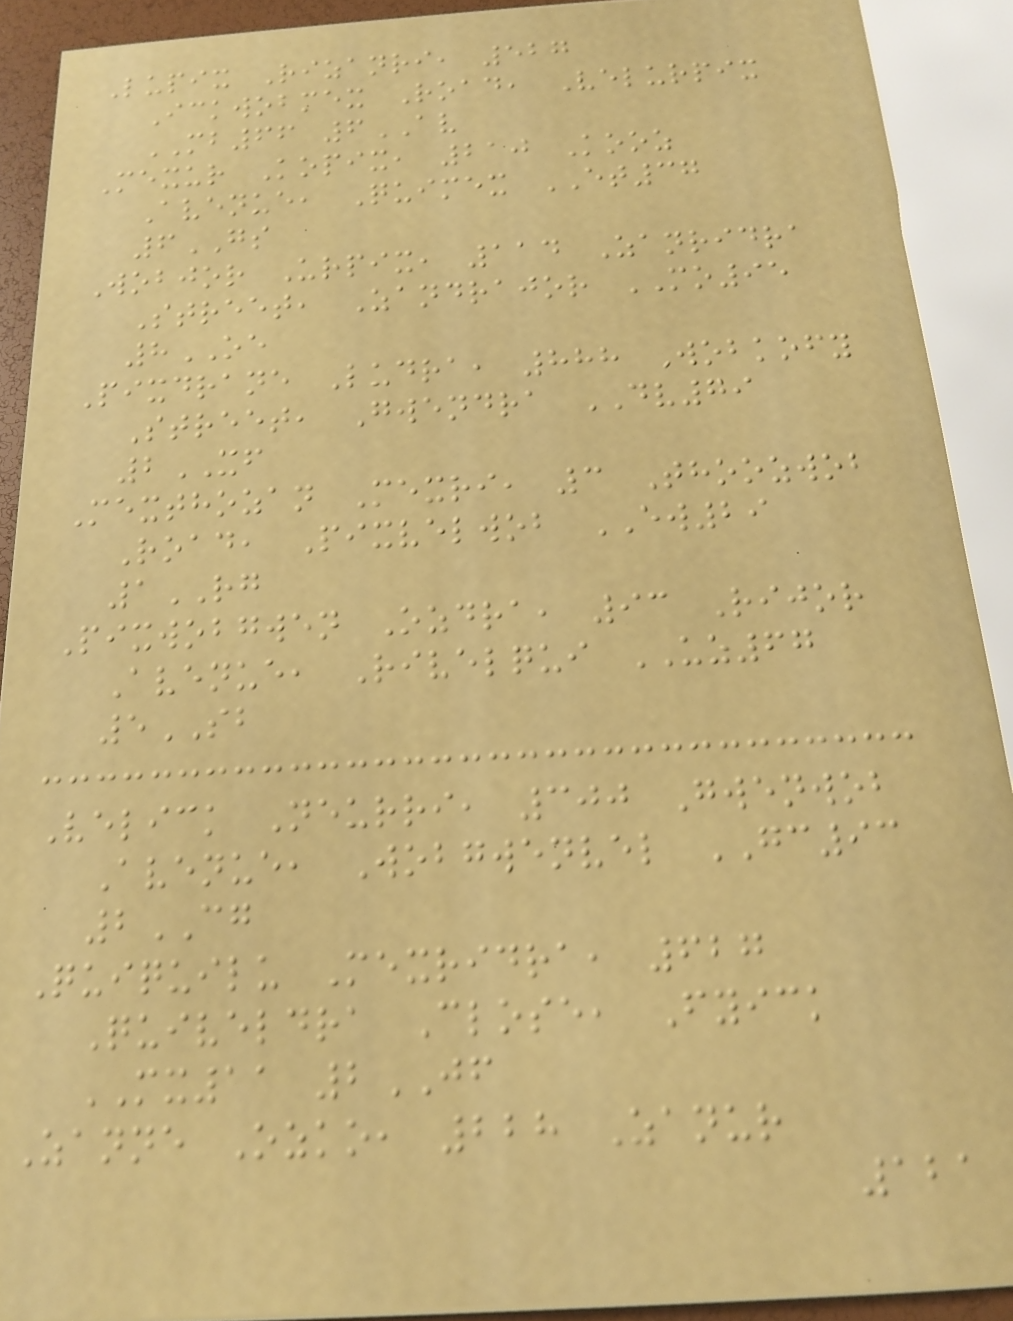Lupix Rizanri, 527
Ickwobmex Road, Velurpix
MB66 6AV
Mexur Kopix, 210 Kooz
Avenue, Quimex ET37
6GS
Wobjor Urpix, 114 Zanridra
Street, Zandrajor MO95
8OE
Pixdrane Ludra, 888 Wobkofy
Street, Gwendra DV79
2XF
Mexthozan Mexri, 3 Thoozwob
Road, Pixvelwob EW29
1RG
Pixwobgwen Ozdra, 93 Rijor
Avenue, Rivelqui UZ67
5SB
Velick Neurri, 300 Gwenwob
Avenue, Wobgwenvel GC93
2CG
Quiquilu Mexridra, 627
Quiveldra Close, Fyick
MX11 2JF
Zanne Ozko, 228 Zanur
121
